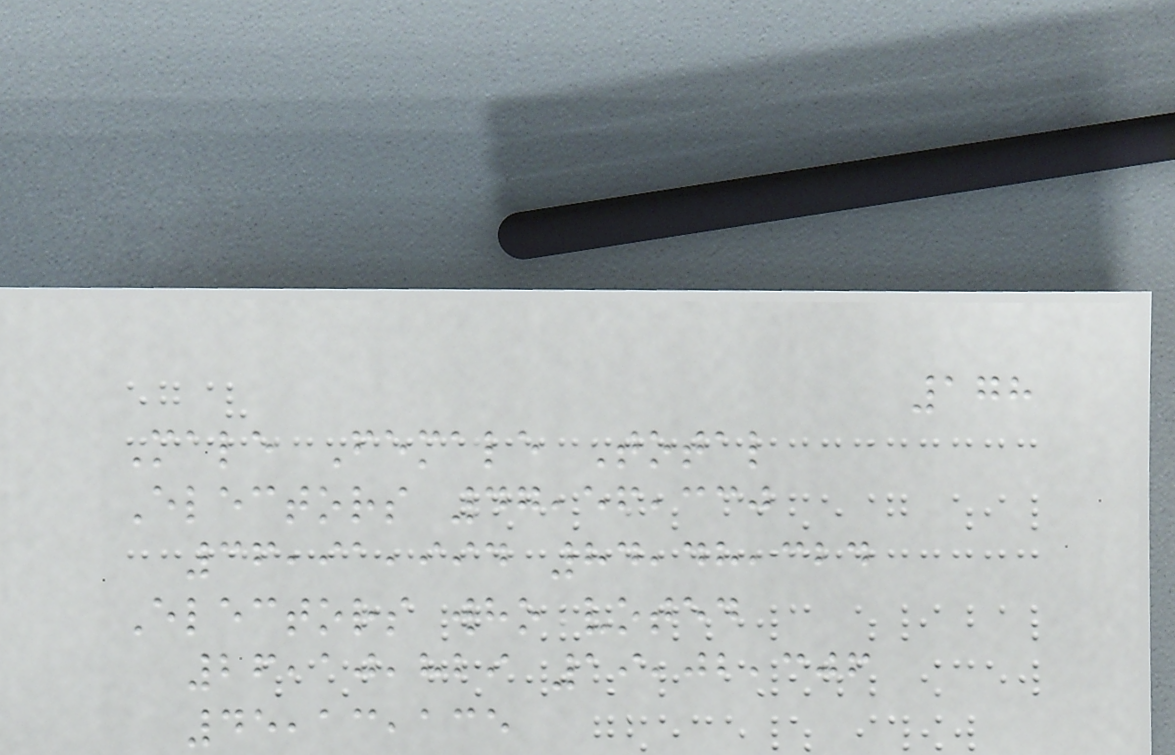178
Male Female Total
Electors 47,56,330
36,91,994 84,48,324
Electors who voted
26,10,829 19,02,306
45,13,135
